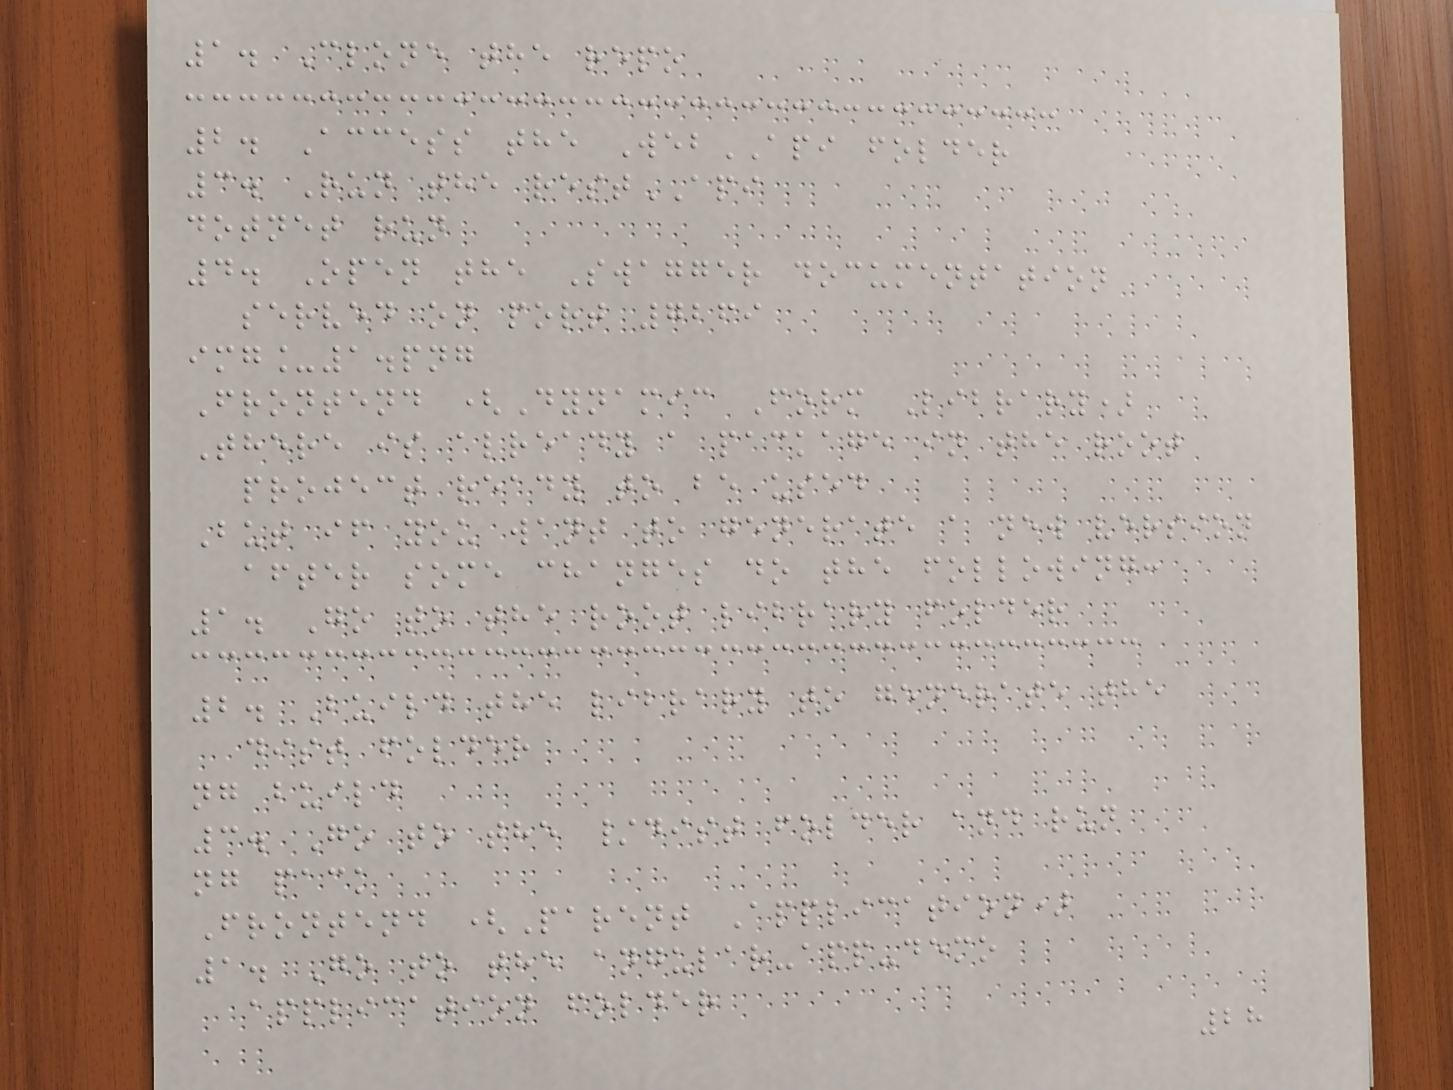1. Clone the repo
2. Access the WebAPI folder
3. Run the restAPI
dotnet run
4. Open the Swagger documentation
served on port 7269
img_1.png
Frontend (Dynamic Form Library)
There is already a package in the root
project ready to be used
But if you want to generate a new version
after some changes do the following:
1. Go to the root library folder
2. Build the library to generate the
dist folder
ng build
3. Go to the /dist folder and run
ng pack
Frontend (Parent Application)
1. Go to the angular-app-demo
application folder
28
